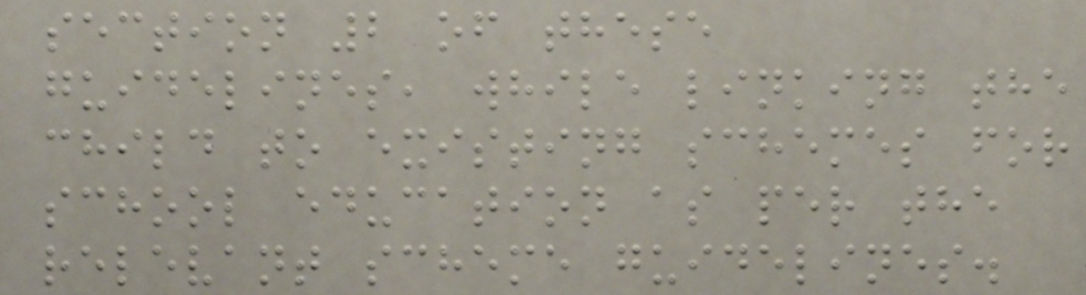section 2 of these
guidelines, while linking the
child to existing schemes for
school education as per the
relevant scheme guidelines.
